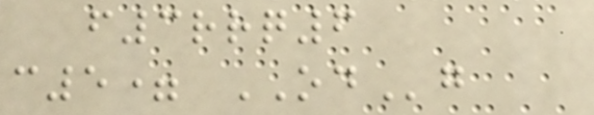f3rrq6
c5= ODg
